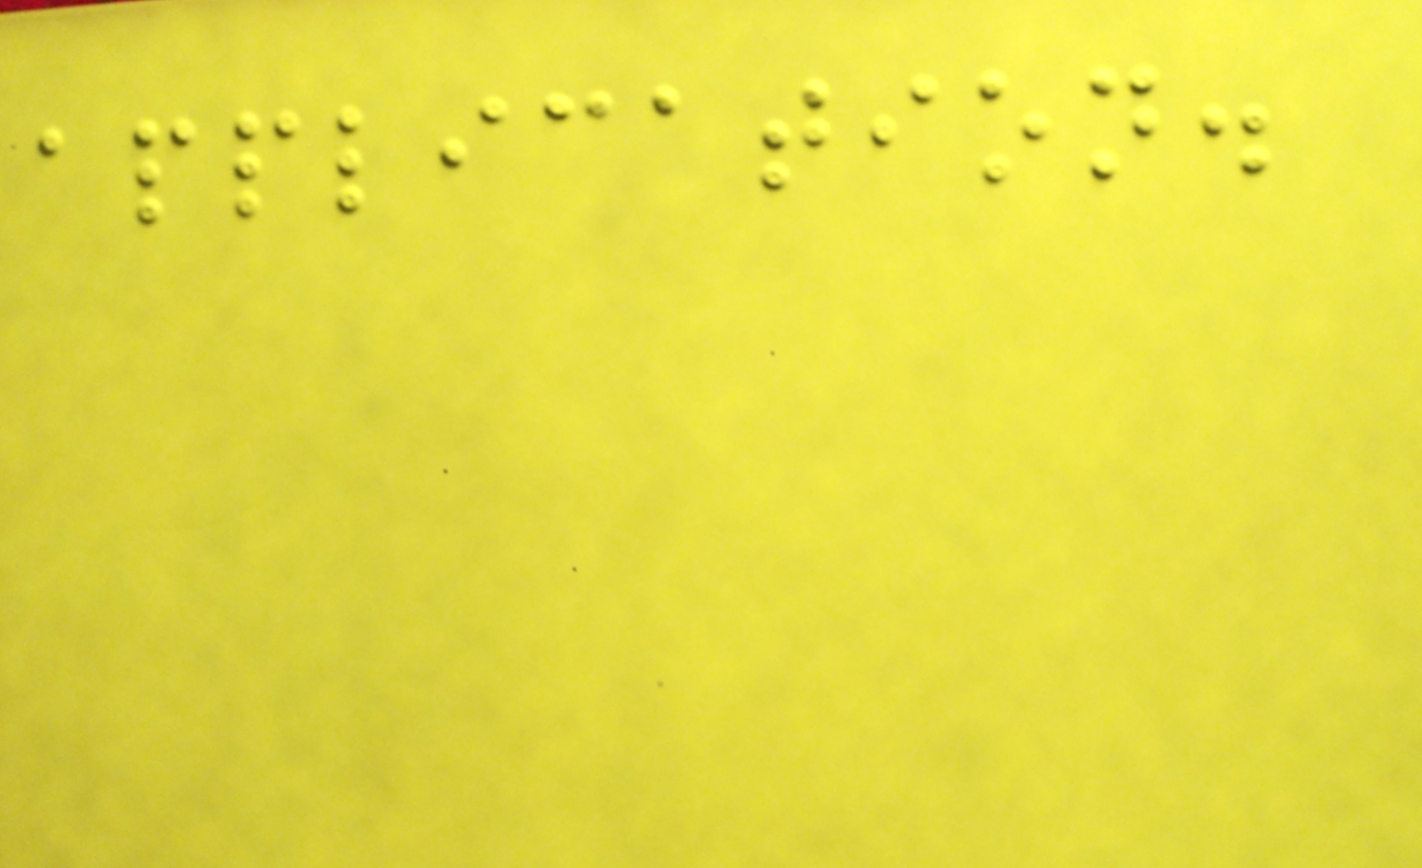application.
